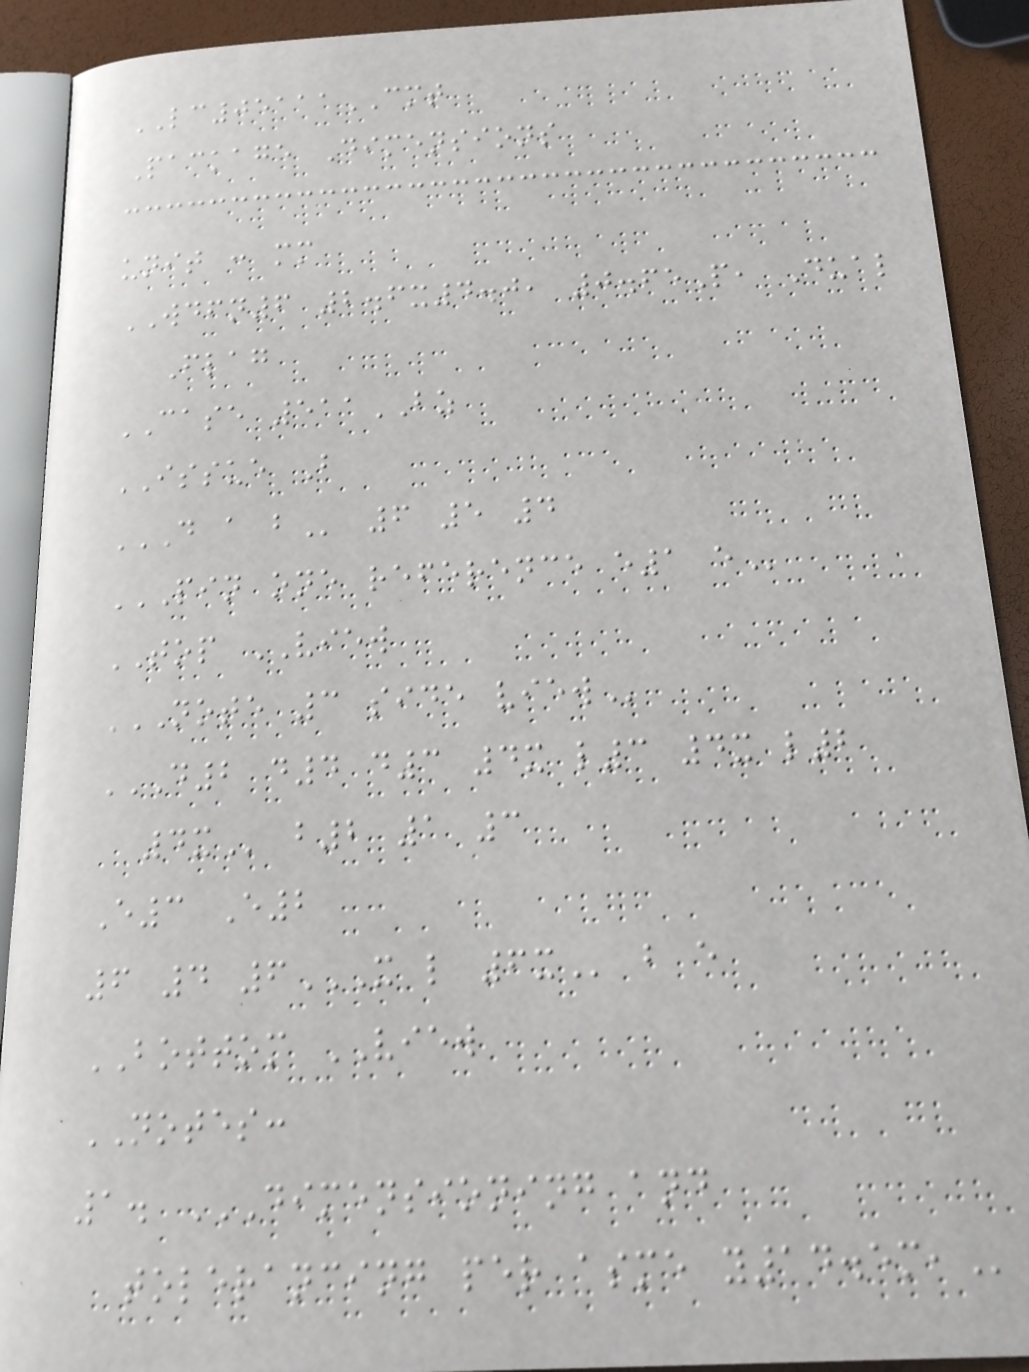LC05111CMT
Package Dimensions
unit : mm
WDFN6 2.6x4.0, 0.65P, Dual
Flag
CASE 511BZ
ISSUE B
D A B 6 5 4
PIN ONE REFERENCE E1 E
TOP VIEW
NOTE 3 SIDE VIEW
D2 D4 D3 4X L3 4X L2
4X b2 1 3
E3 E2
6 4 6X L 6X b e
BOTTOM VIEW
NOTES:
1. DIMENSIONING AND
TOLERANCING PER ASME Y14.5M,
